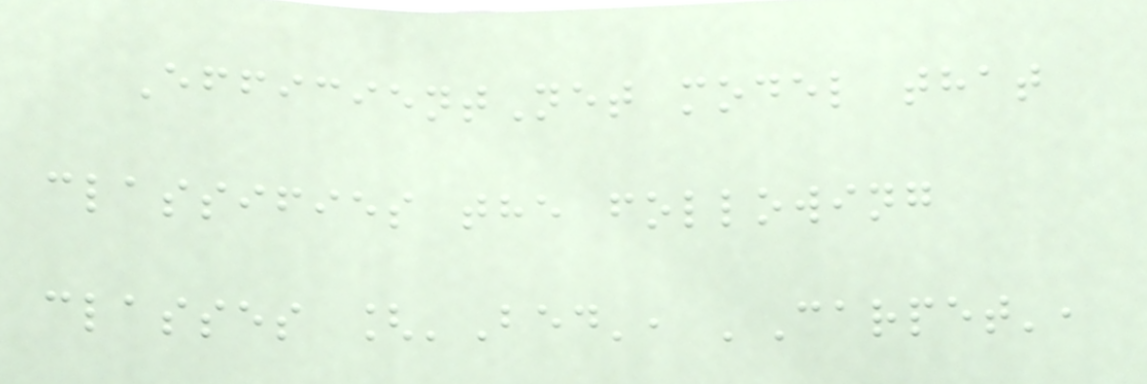EfficientNet model that
classifies the following
classes ['Bed', 'Carpet',
